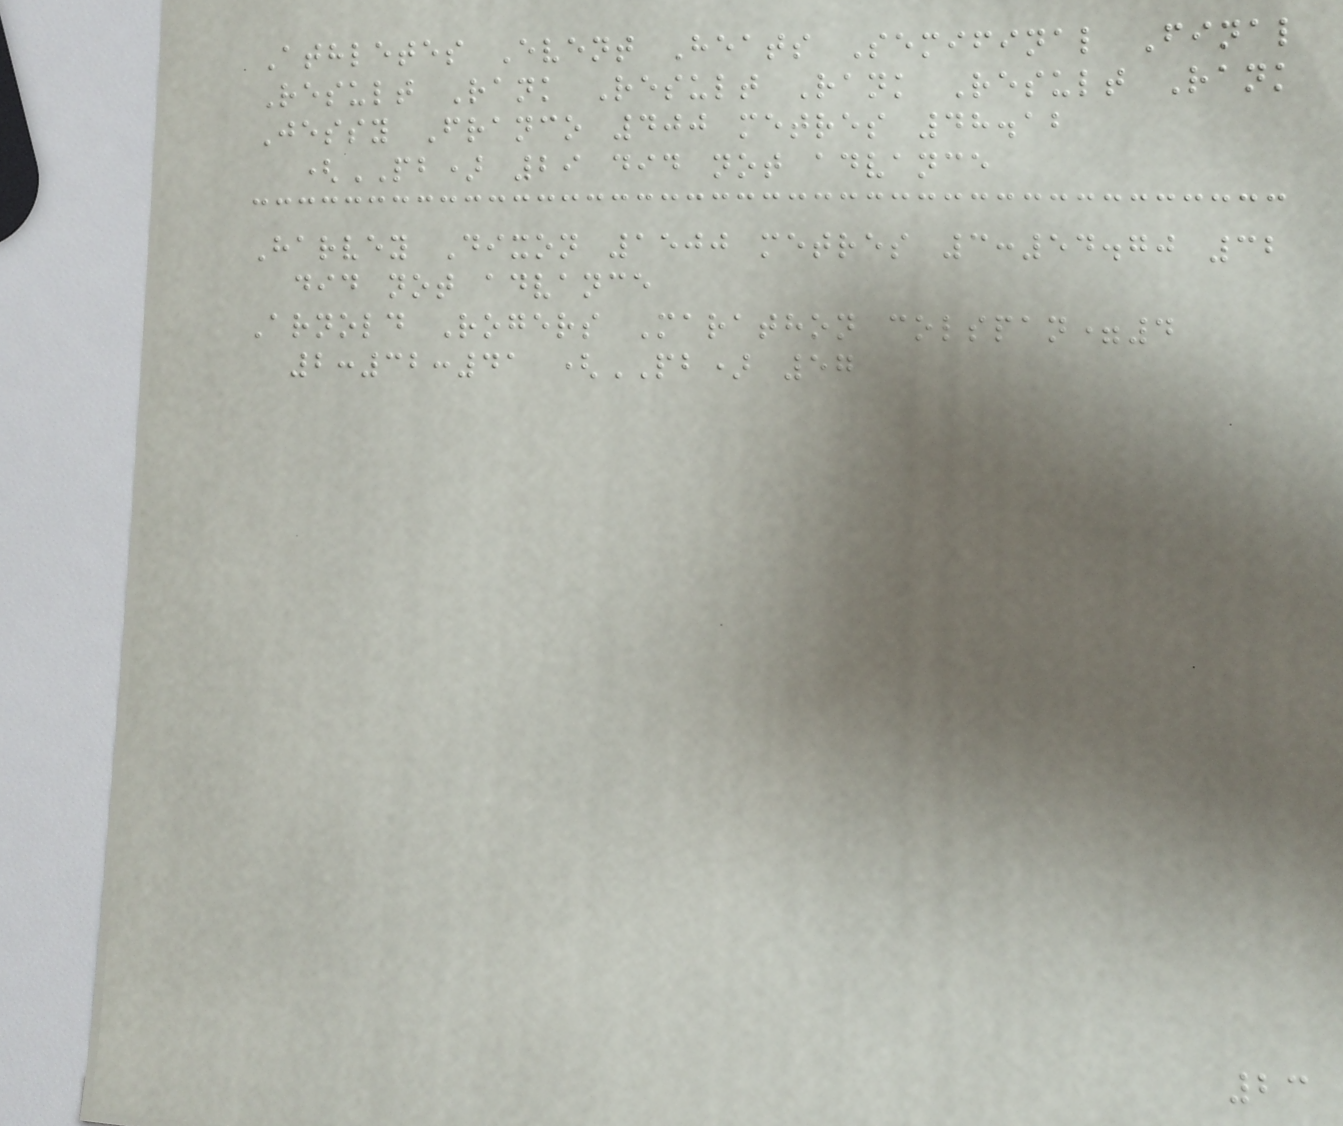Athletes Event Heats Semifinal Final
Result Rank Result Rank Result Rank
Jessy Franco 400 metres 48.12
(PB) 29 did not advance
Harvey Dixon 1500 metres 3:54.70 32
did not advance
Arnold Rogers Marathon colspan=4
2:32:41 (PB) 57
23
